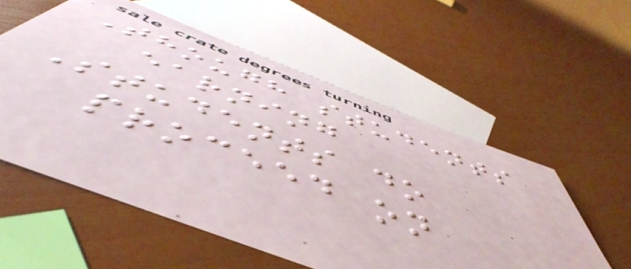Though students
earning
Students do
proceed on
